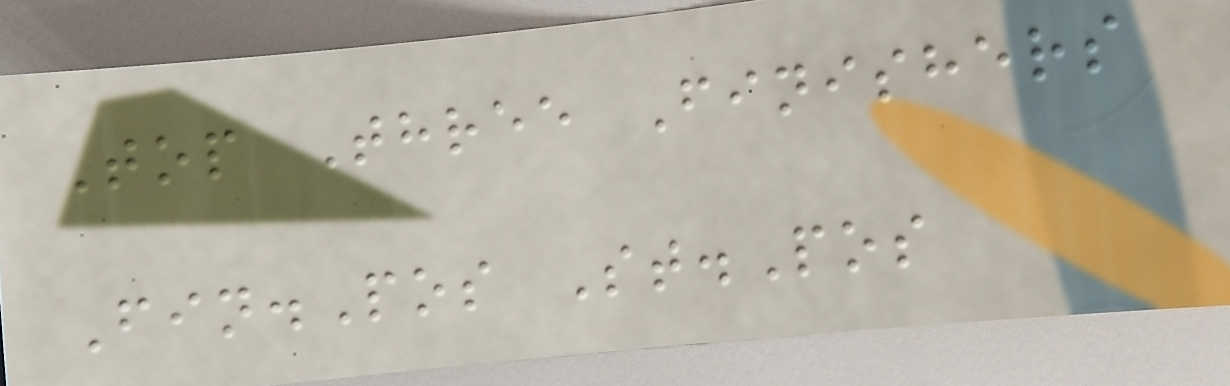Top Three Finishers
Fin.Pos St.Pos
